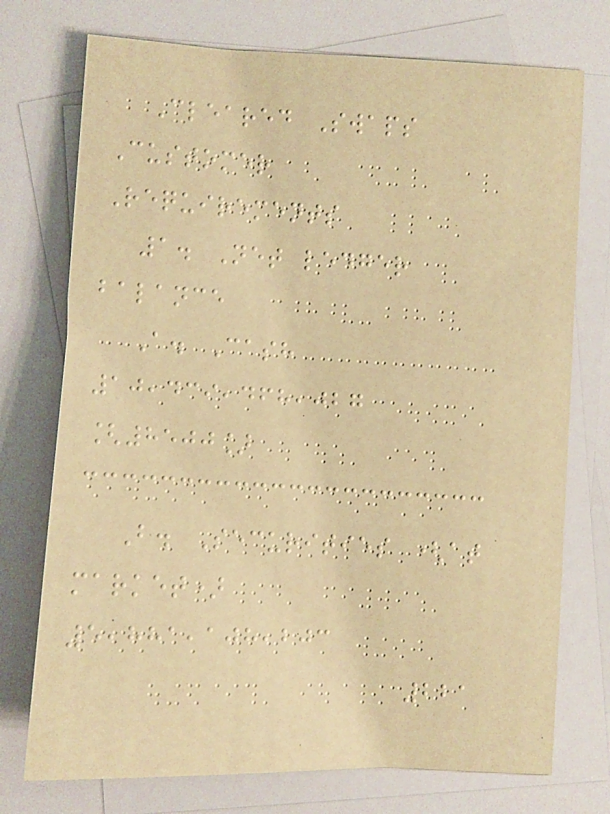Cleared Swaps
Customer
Requirements
1. Net ledger
balance
A. Cash
10,439,468,027
[8500]
B. Securities (at
market)
5,881,108,203
221
